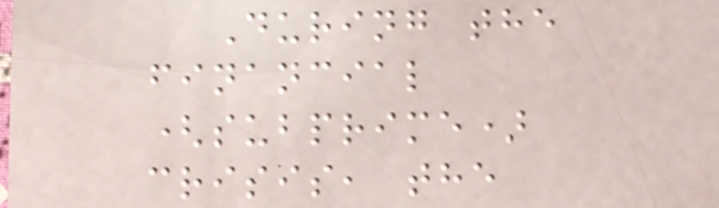During the
financial
(subprime)
crisis, the
